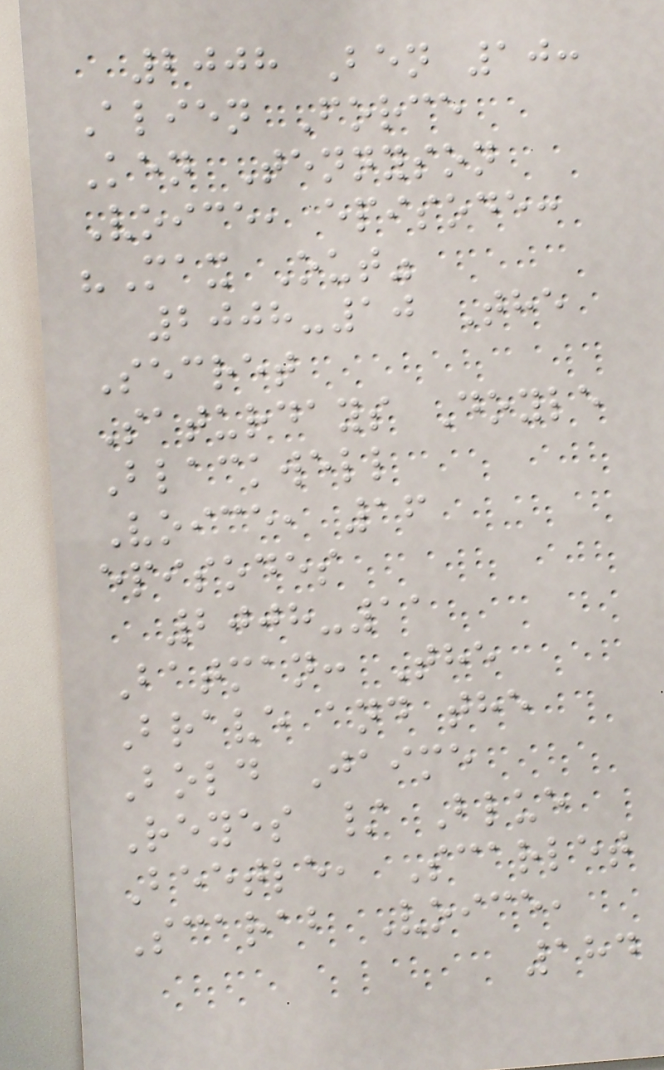2008 Ben 10:
Alien Force
Ken Tennyson
Voice, episode:
"Max Out"
2008-10 The
Secret
Saturdays Doyle
Blackwell
Voice, 16
episodes
2008-11
Batman: The
Brave and the
Bold Jaime
Reyes / Blue
Beetle, Scarlet
Scarab Voice,
184
